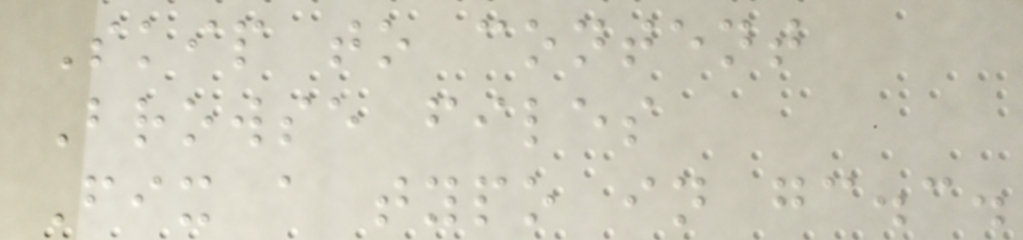Skip to content
Browse files
Fix a typo in gc.c.
